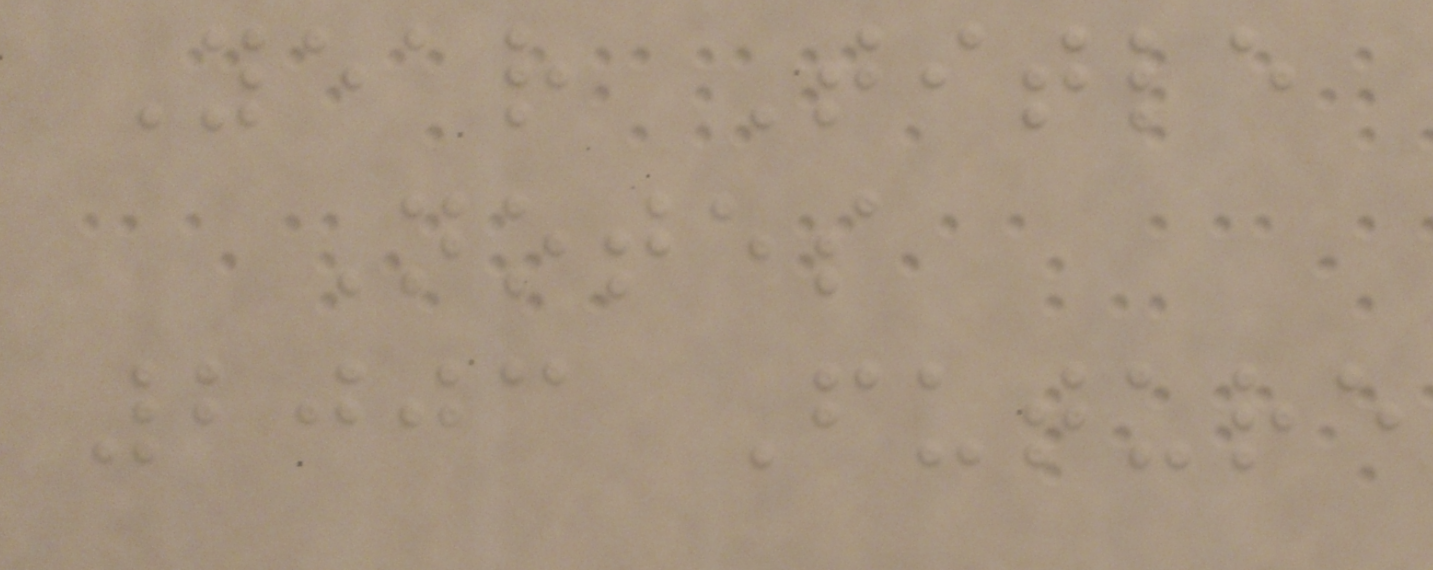Year Title
Notes
2003 Future
